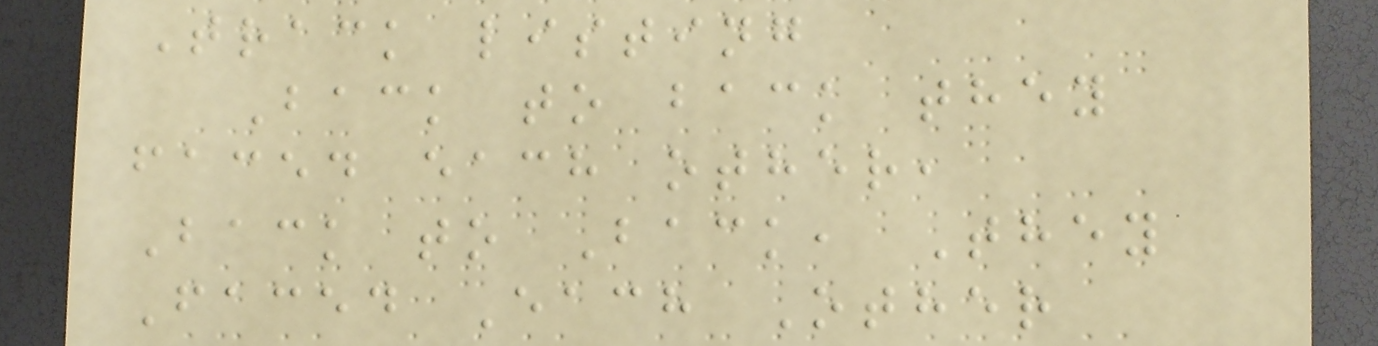Track listing
Back to back they
faced each other,
Back to Back, They
Faced Each Other
